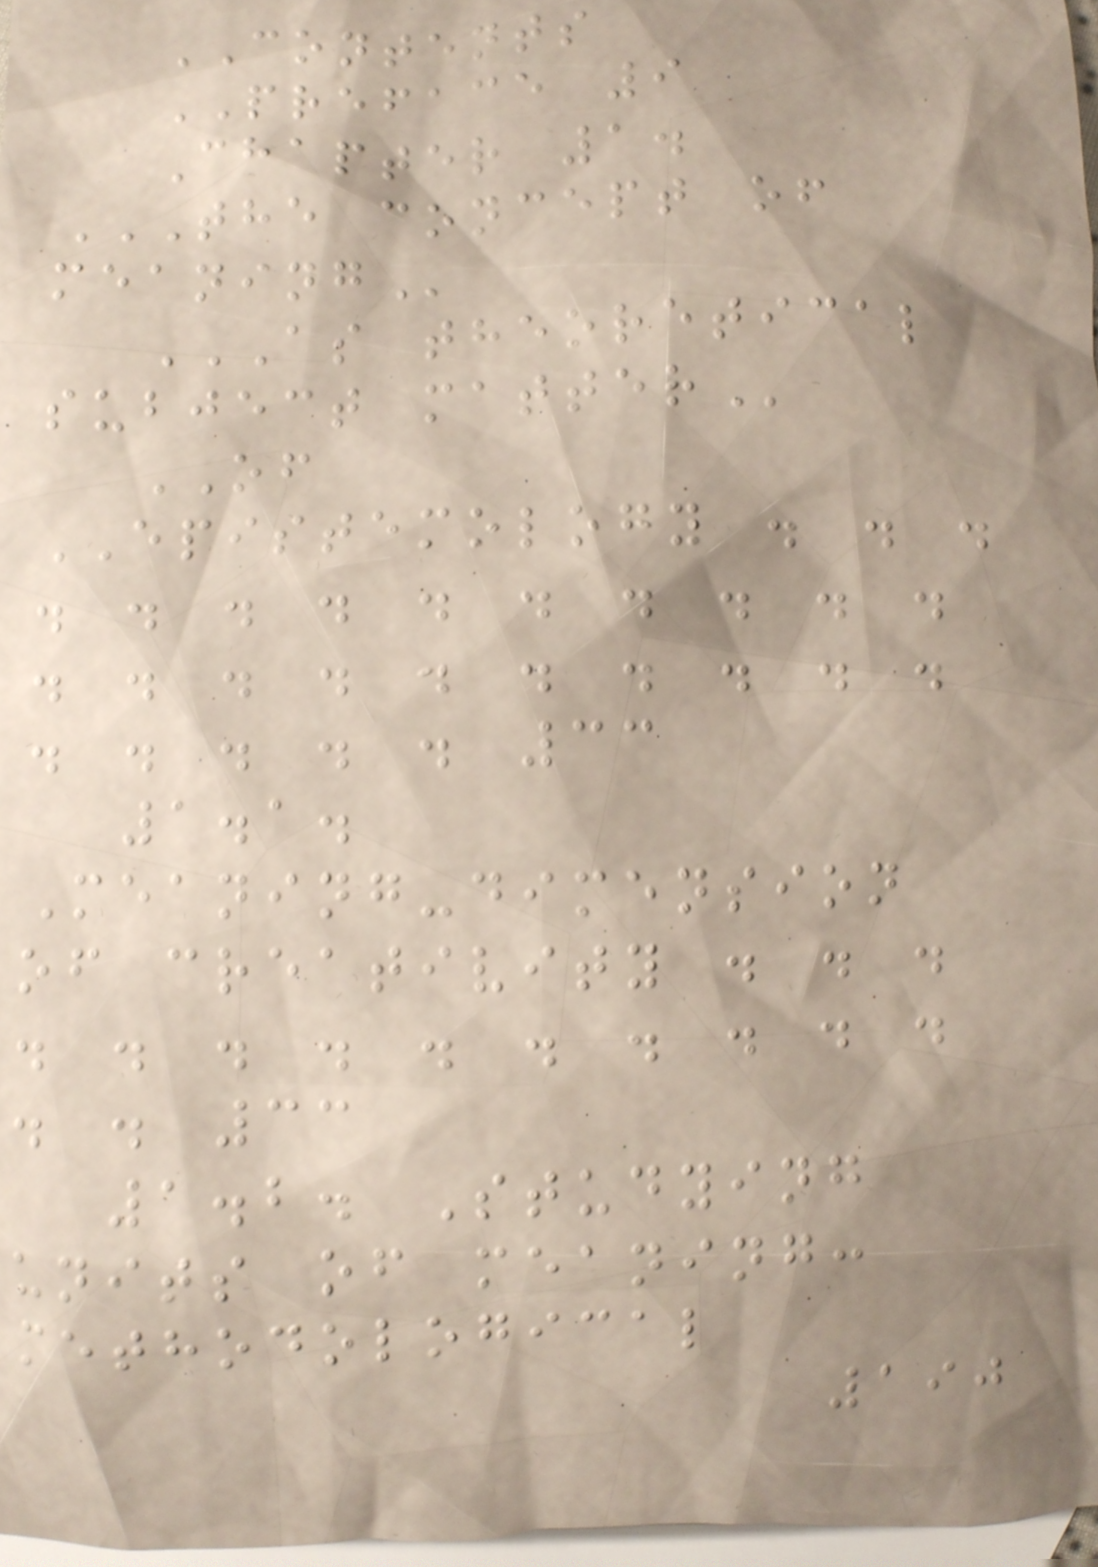CONTENTS
PREFACE 9
Chapter 1.
THE CONCEPT OF
MEANING
AS THEORETICAL
SUBJECT MATTER
OF
EPISTEMOLOGY . . .
. . . . . . . . . .
. . . . . . . . . .
. . . . . 33
1.1.
Meaning-dimension
of creativity . . .
. . . . . . . . . .
. . 33
1.2. Studying
units of meaning:
methodological
190
